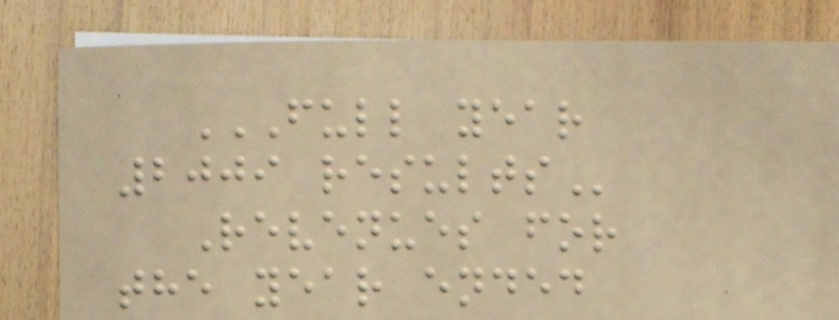FULL YEAR
2009 RESULTS
Revenues for
the year ended
